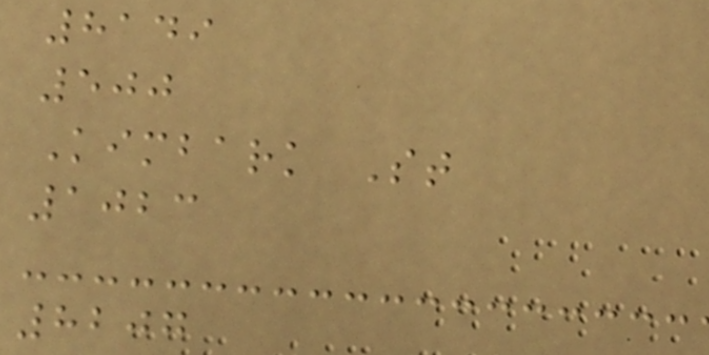8149
500
Kimbark St
1023
8207
